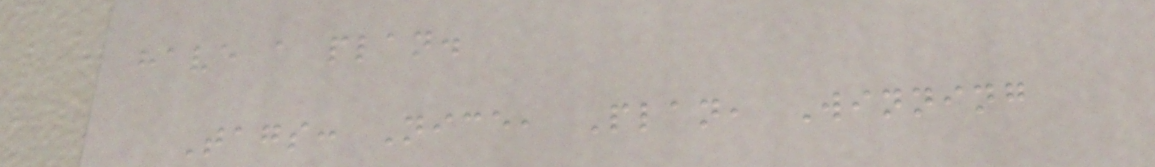have a plan.
Tags: Nice, Plan, Winning
